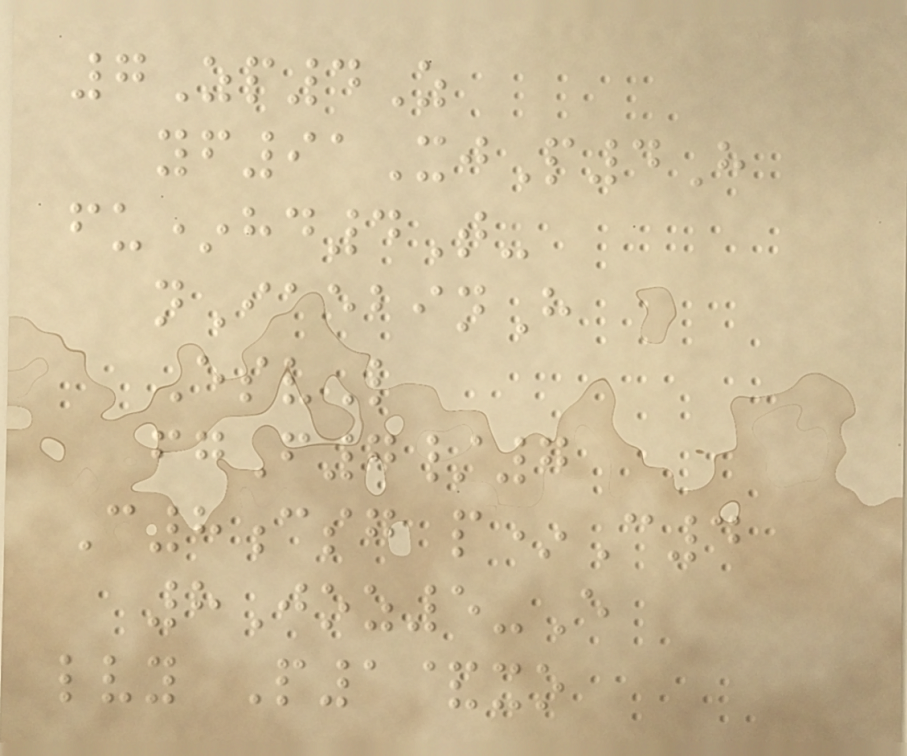7Zp4Z
yf91XjP4H
fu*hd4T-
nIaebinH
EsvL
fgF7/7
C8csg p*C4
8Joz5-E
lvy P1&xo
